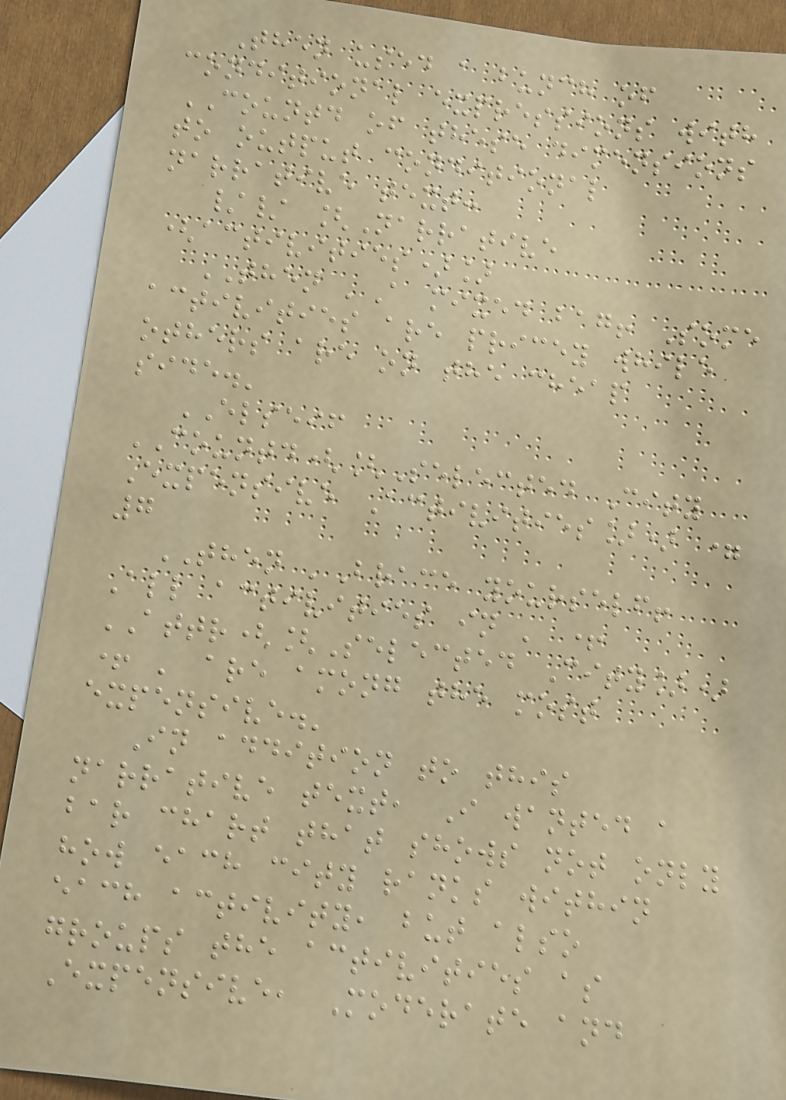Then used a bunch of
conditional expressions with
COUNTD of these dimensions
to output conditional
narrative text:
// [Narrative
(activities)]
THEN 'A mixed bag! Some
activities are pricey while
others are on the cheap
side.'
ELSEIF
COUNTD([Selected City
Expensive Activities]) =
7
THEN 'Brace yourself!
All activities in ' +
ATTR([Selected City])
+ ' are among the most
expensive.'
In addition to this
narrative text, I wanted a
bar chart that shows not only
how each city ranks within
each activity, but also
groups the activities as
Expensive, Moderate and
